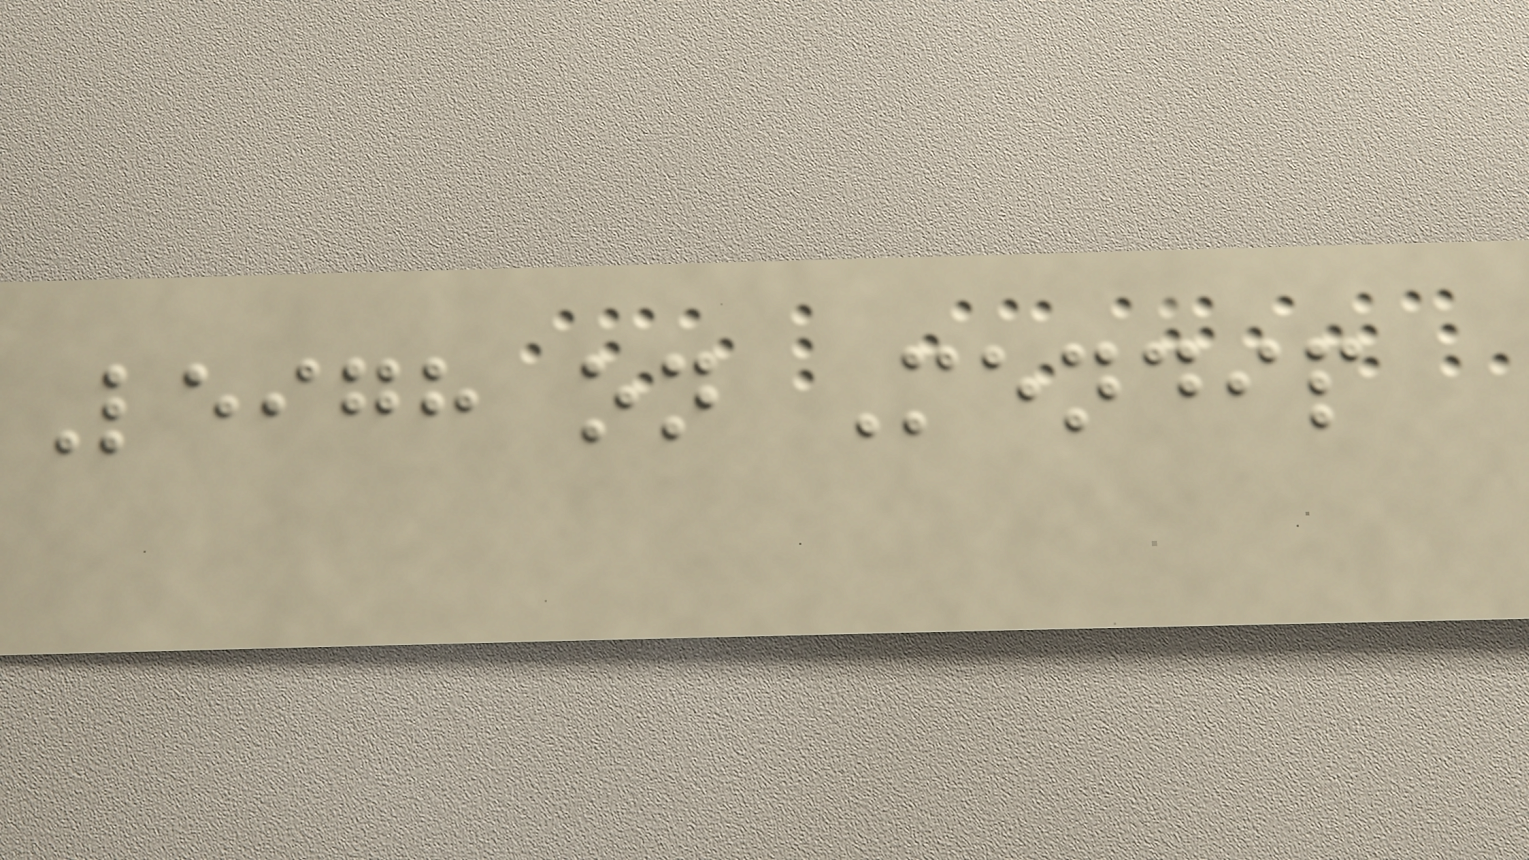Leigh on Mendip
